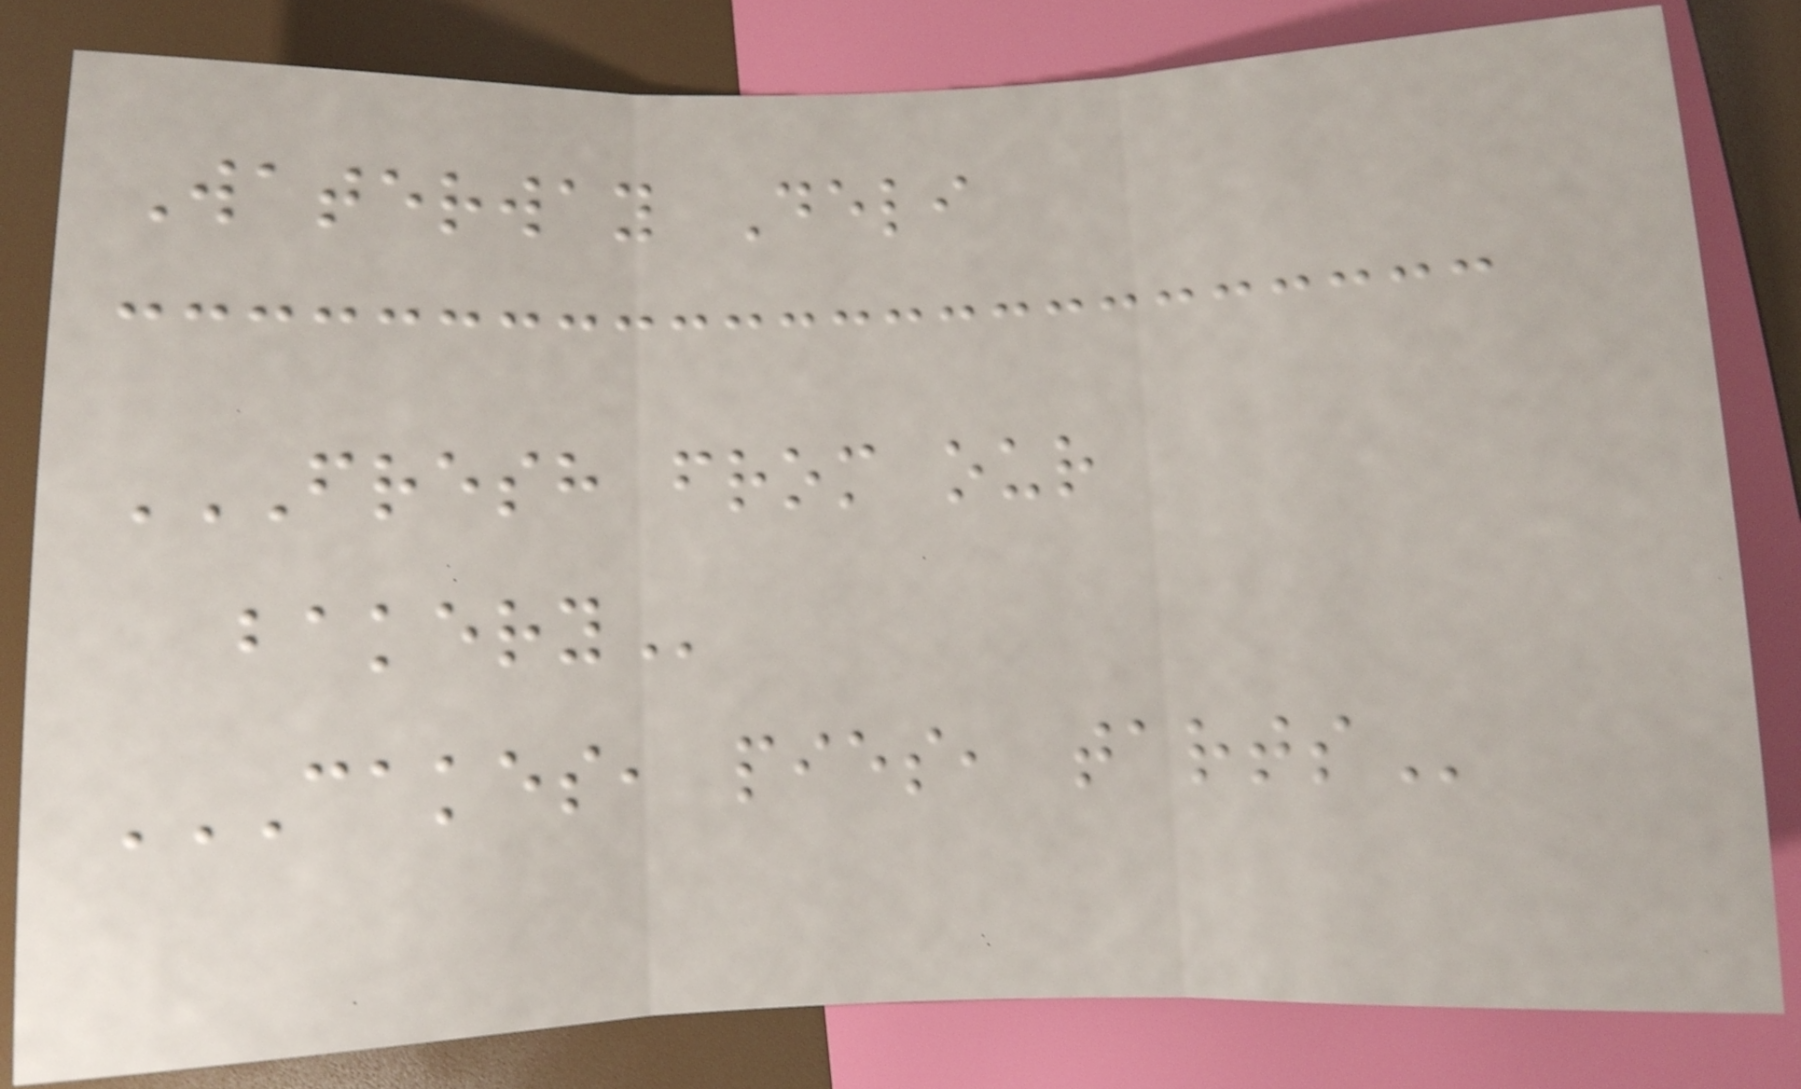Waterway Deli
FRESH FROM OUR
BAKERY
CAKES, PIES, TARTS
